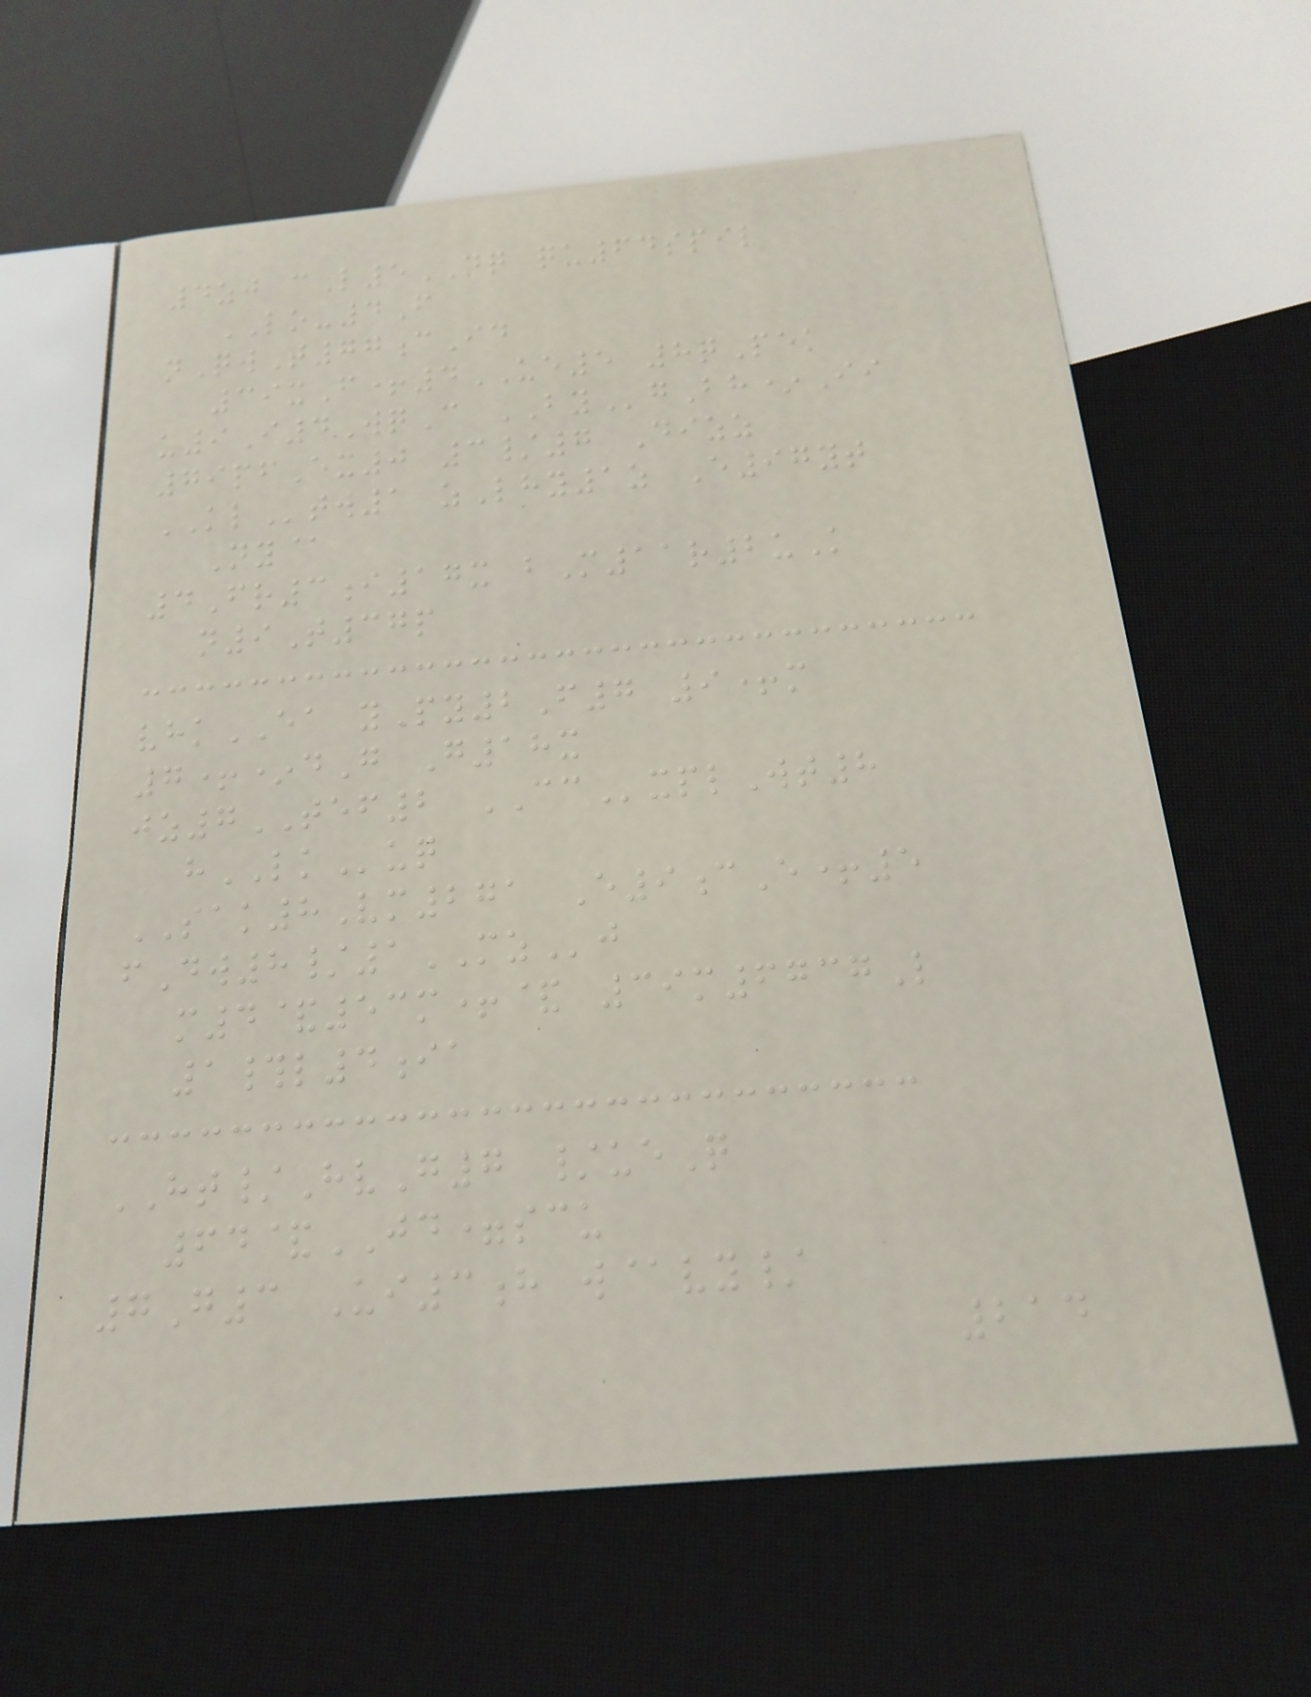4zj cL5NQ qu64spil
LO-4F
nQwT77cId
39xF+4UE5 8qPek
u9I4WqC BYgBh*Ii
79pfEx0 3/7 Dizz
KLtw1 zLhy1z E97yt
Ny@
4Fr3i17x bM11r2uK
n9T37p
vhkEA yPy2F7 9+m
7+*dG G18x
jz7TEF2 CCxplWt8
hLKuq
SAK8Vm271 E9cE+5
fDw8/1MZj
m4&53m+& 39m6737L
1#l4ia
HT/HvG7 /ueQ
64&JD=scu
7G3 Ui3h w@vy/
214
